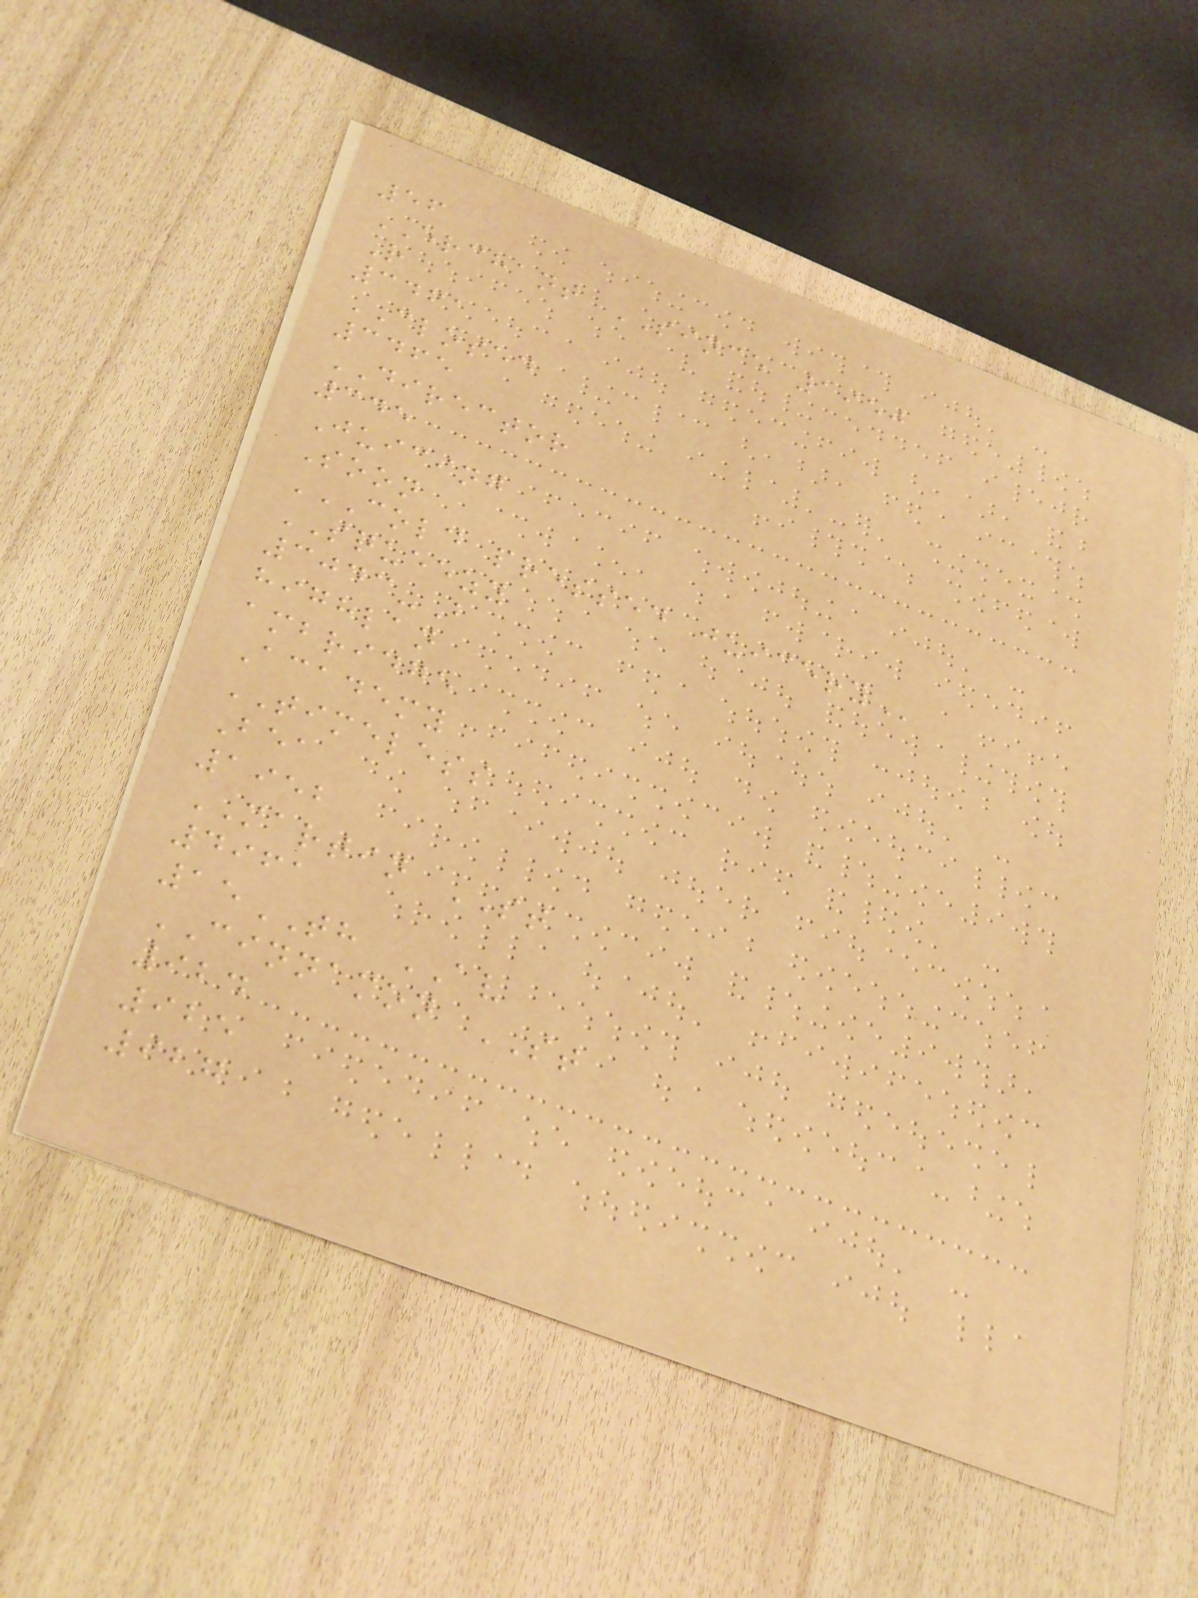56
ERCHANT SINCE 1950
R
3461
CLOSED
3465
DIRECTOR
345
Juicing
Soon
COLD PRESSED JUICERY
SQUEEZY
3043-B
highlan
ambridge
Academy
TIMELESS
Bea
1952
MARTIN ST
4961
15TH AV
CINNAMON ST
924
925
927
